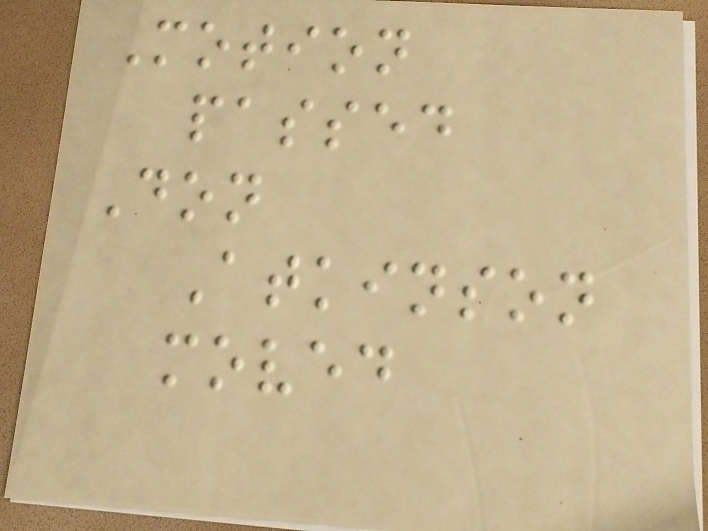Motion
passed
Don
Atkinson
moved
